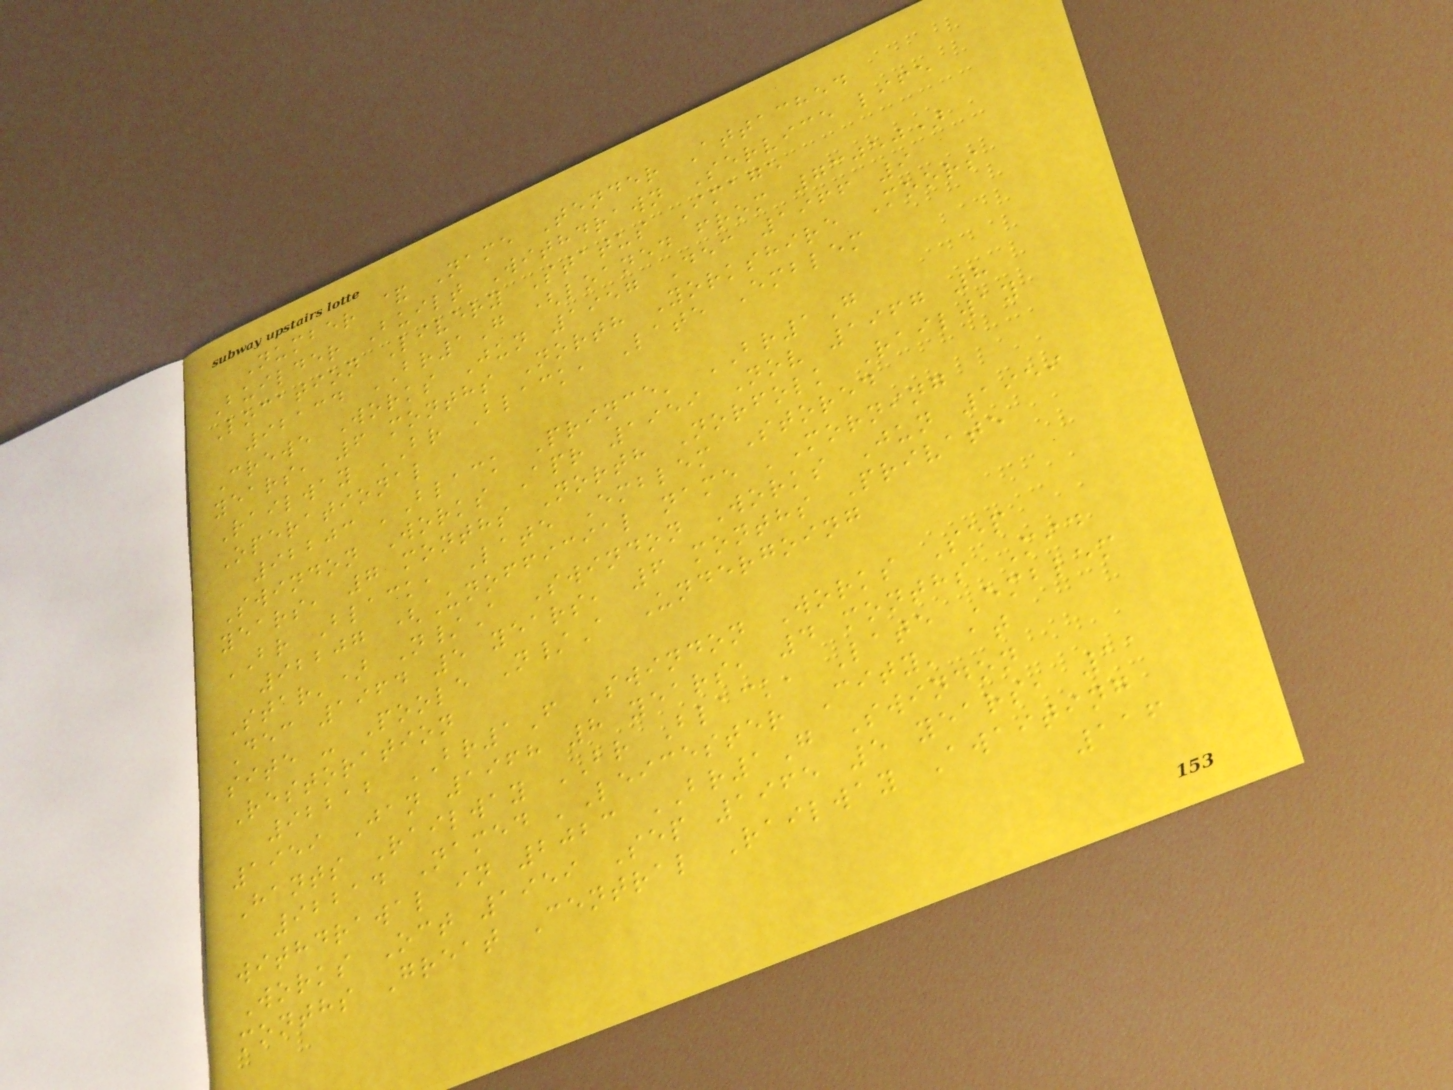Number & Name Tender Attached
Builder Built Withdrawn Service life
Location Livery Status Image
92134 BR1G (loaned from 73050)
Crewe Works Jun 1957 Dec 1966 9
years, 6 months North Yorkshire Moors
Railway BR Black, Late Emblem
Operational
92203 'Black Prince' BR1G
Swindon Works Apr 1959 Nov 1967 8
years, 7 months North Norfolk Railway
BR Black, Late Emblem Stored
92207 (Unofficial name 'Morning
Star') N/A Swindon Works Jun 1959
Dec 1964 5 years, 6 months Private
site - Poole N/A Undergoing
Restoration
92212 BR1F Swindon Works Sep
1959 Jan 1968 8 years, 4 months Mid
Hants Railway BR Black, Late Emblem
92214 Named 'Leicester City' at
withdrawal in 2023 BR1G Swindon
Works Oct 1959 Sep 1965 5 years, 11
months Great Central Railway Awaiting
116
